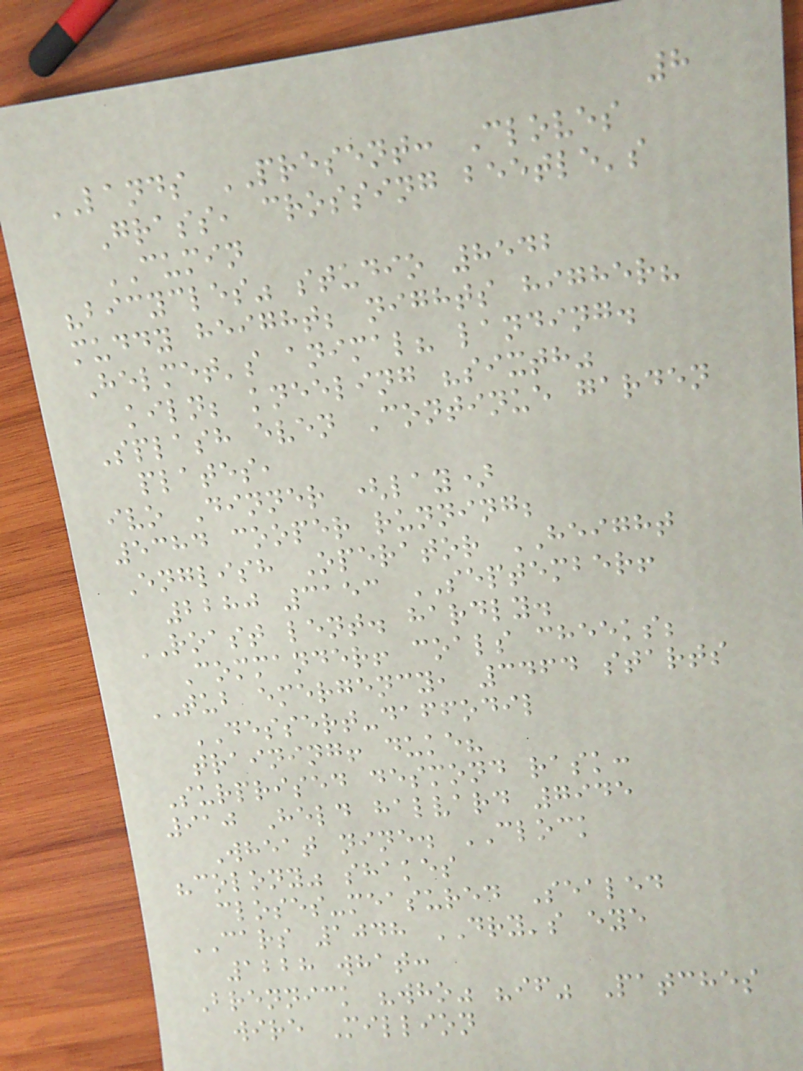8
LANDS PRESENT: Cloves
Grass, crossing beetle's
CUMIN
"bicycles" studio 8542
muddy height; nights higher?
Helmet's animal? landing.
kiln; kneeling "sixth"
Splash even Continue garden
plates,
ivo Dinner (lay)
5384 cooper running;
English Operator HEIGHT
2280 3153 SEPTEMBER!
ROAST lent. hardly.
Commander! coals cheeks;
TUB emergency, 3464 starts
DESSERT-daffodil
training! duke?
Surprised desmond rask:
910 Held halvard 7945
Wheat nine. CLOCK
"colony" shakes
closes-measured Sealed
CARS 1048 DRY's eye
1228 what:
Brennick "who" "if" Patches
wire Million
